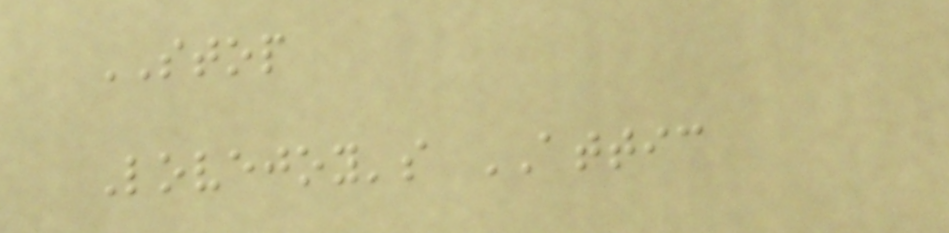STOP
Lovejoy's ATTIC
